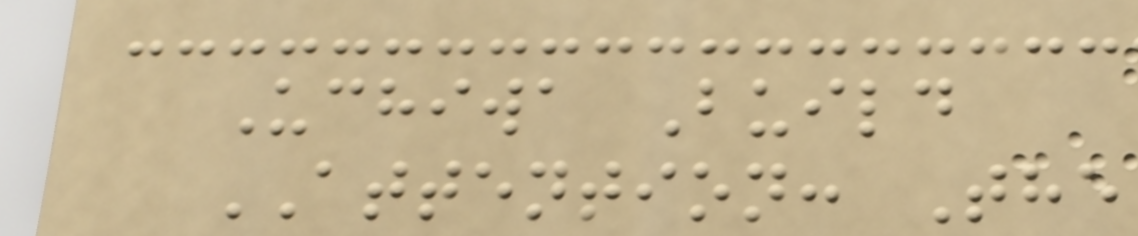Uchiwa Build
ATTENTION: The
